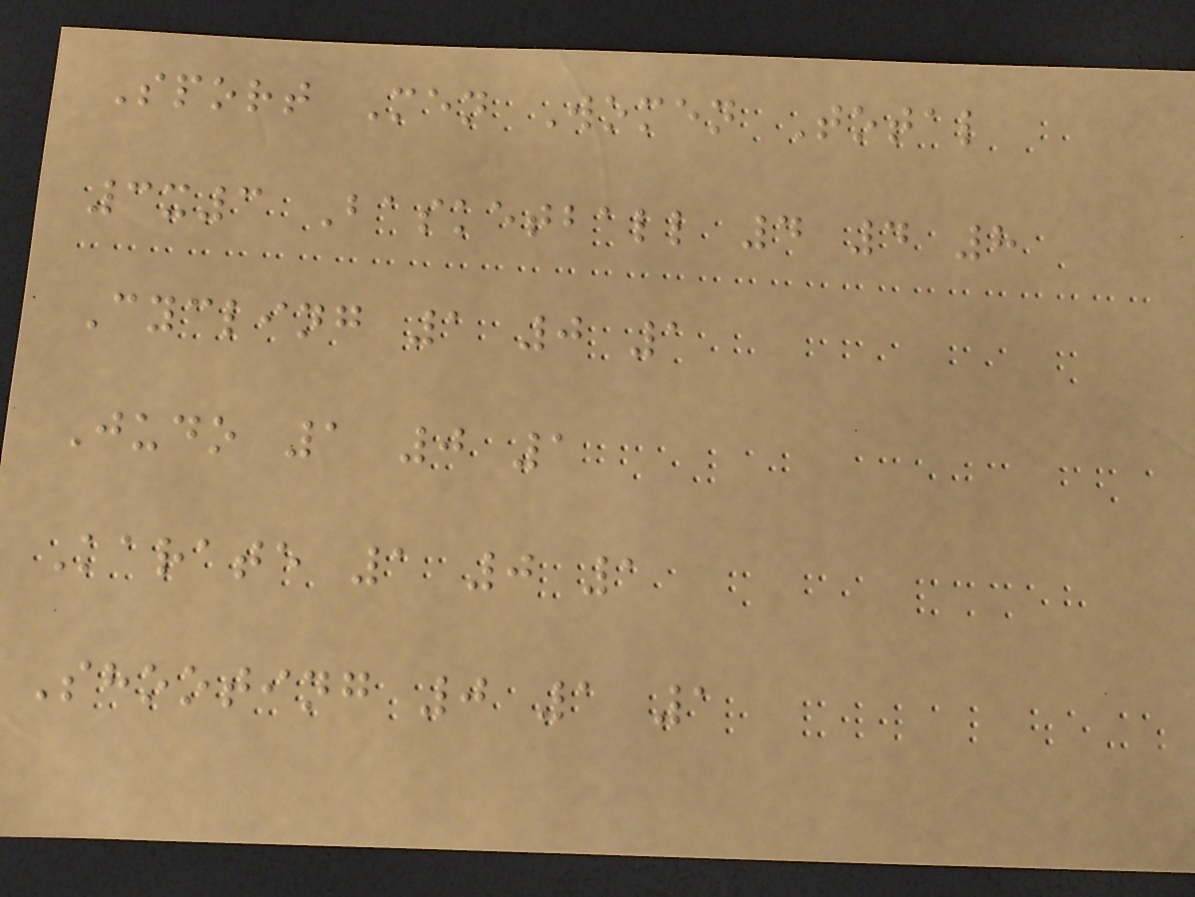Sport Men Women Total
3x3 Basketball 4 4 8
Cycling 1 0 1
Judo 1 0 1
Karate 1 0 1
Shooting 0 1 1
